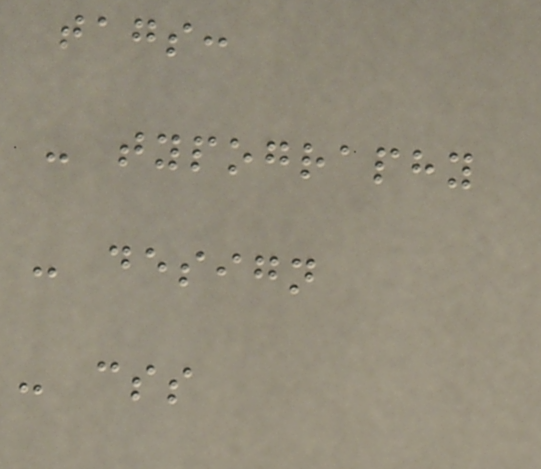tags:
- typography
- design
- css
